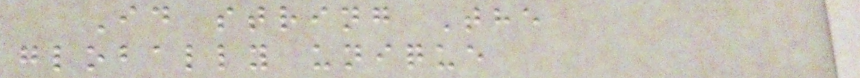Id string The
globally unique
